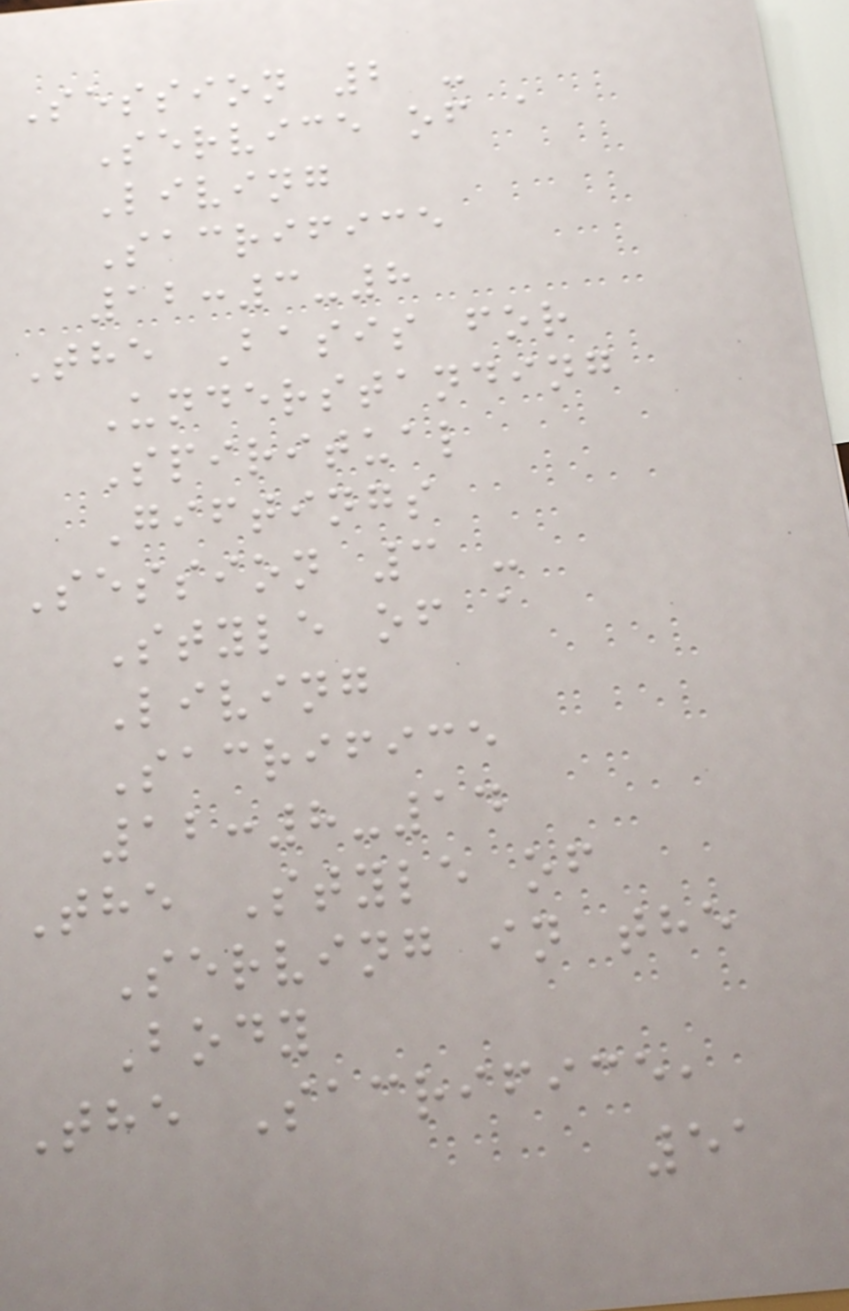Session 2 -
Service of a
Living
Sacrifice
12:3-8
The Basis for
Understanding
Spiritual
Giftings
Session 3 -
Style of a
Living
Sacrifice
12:8-14
The Style of
Serving in the
Body
The Sacrifice,
51
